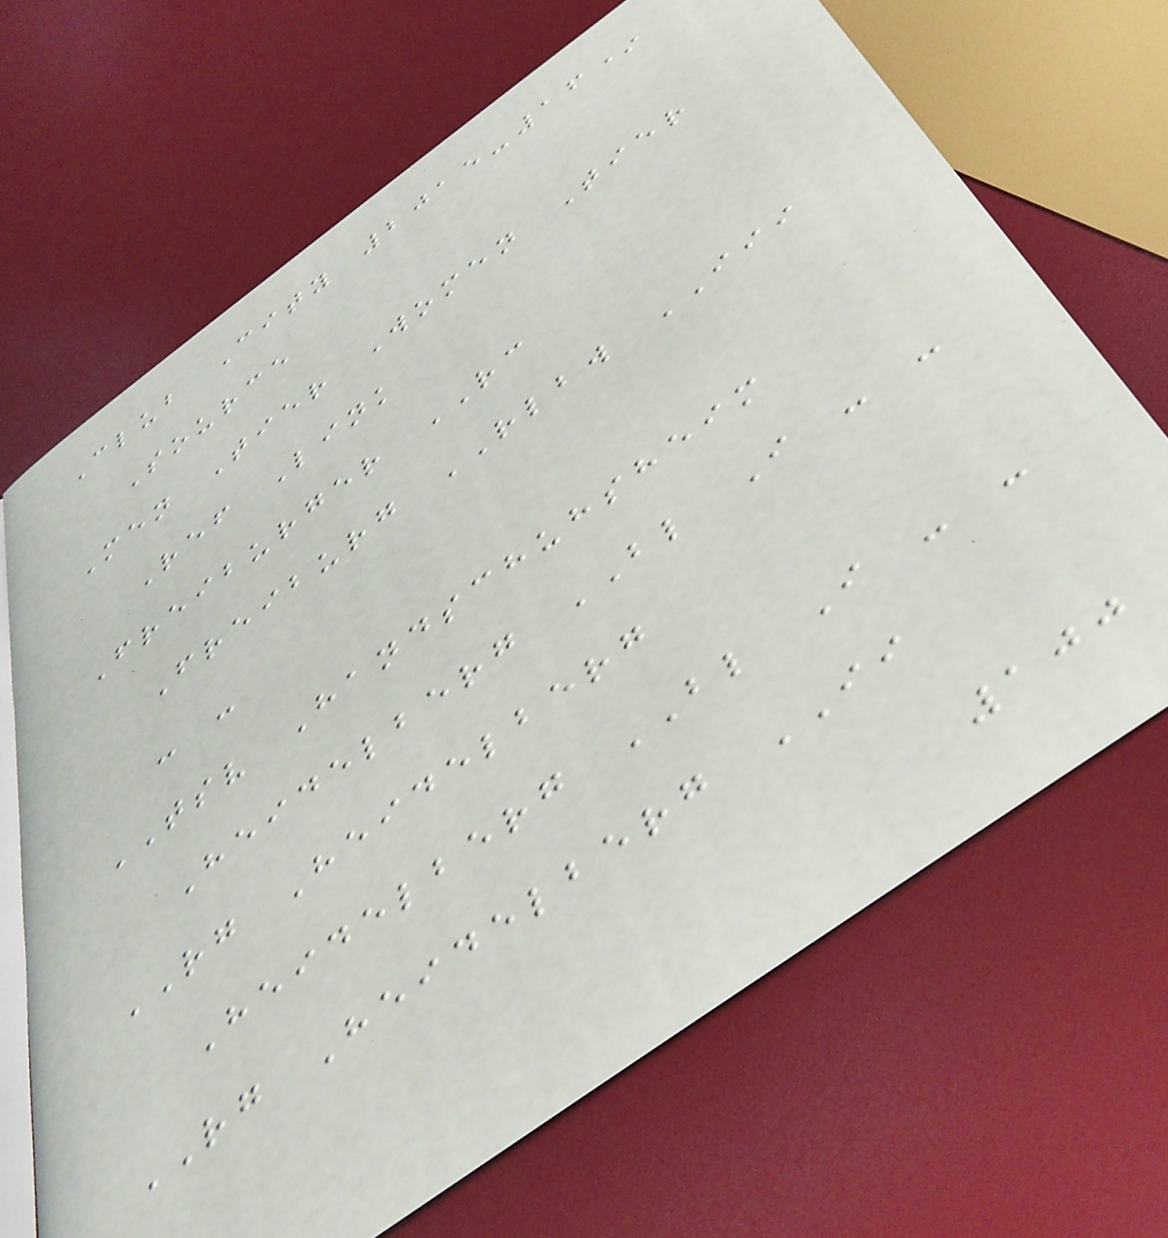Club City 2015-16*
Source
Men Tier Women Tier
Ref Link
Freiburger RC
Freiburg RLBW III
- -
TSV Handschuhsheim
Heidelberg BL I - -
RG Heidelberg
Heidelberg BL I - -
RG Heidelberg II
100
